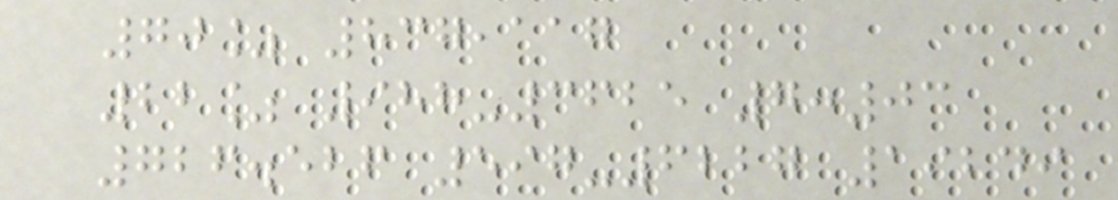70% 837,117
22% 988-3625 7:03
726.526 597-6227 19249
